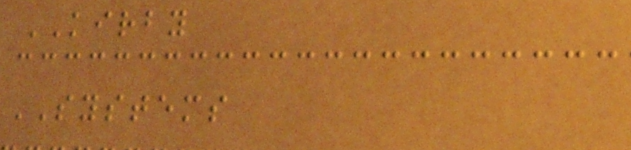KIRBY
SYSTEMS
